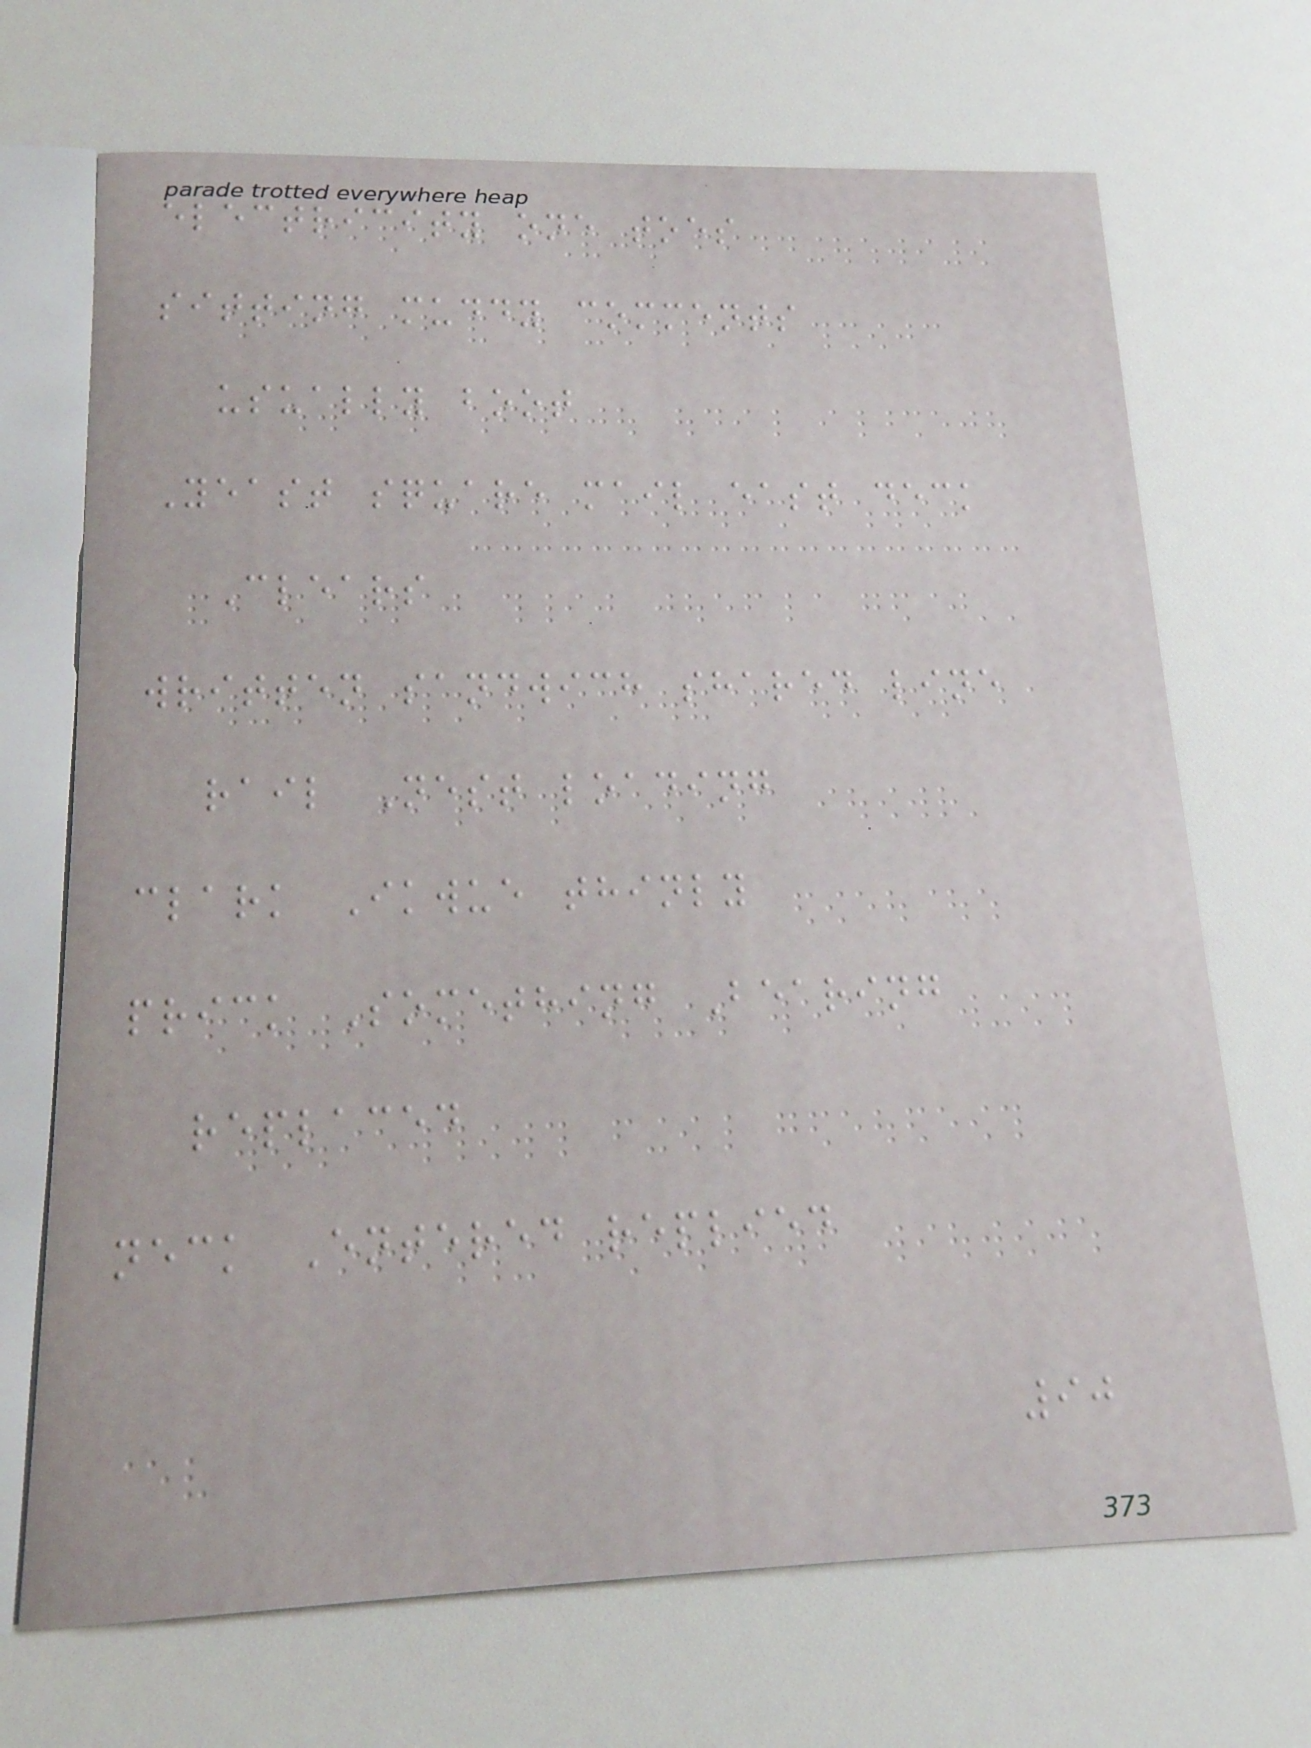electricity one toes
sitting muddy comments
usually boot
Yeast square mail east deck
Clears
written sandwich shared line
rail Nest loading
clark Ikwue thinly
prick Something Bearing
replaced
neck Entered replied
90
